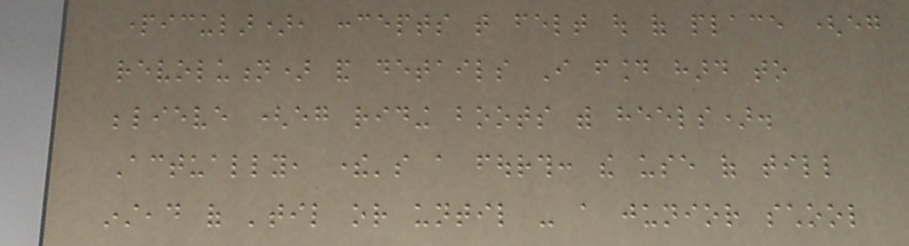particular), concepts that felt out of place (eg
revolution) and details I found hard to
believe (eg riding boots with heels).
Actually, there's a fourth: the use of till
instead of 'til or until - a junior school
